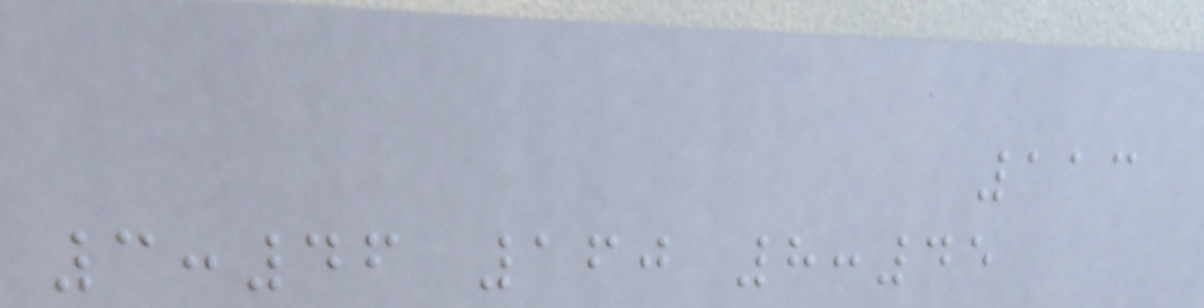113
3:46 160 8:45
